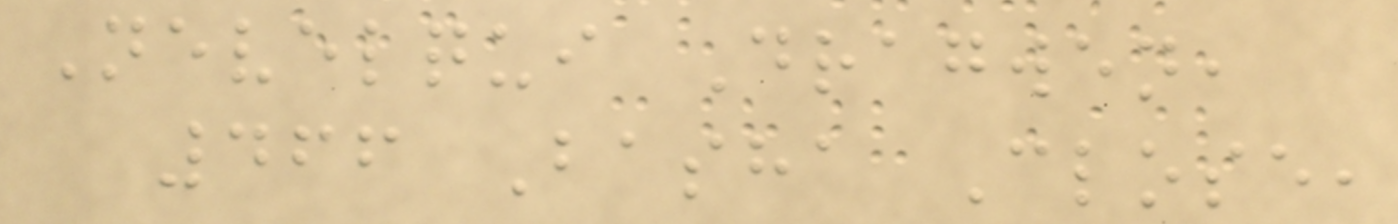Nevelqui Dragwen,
466 Basha Close,
